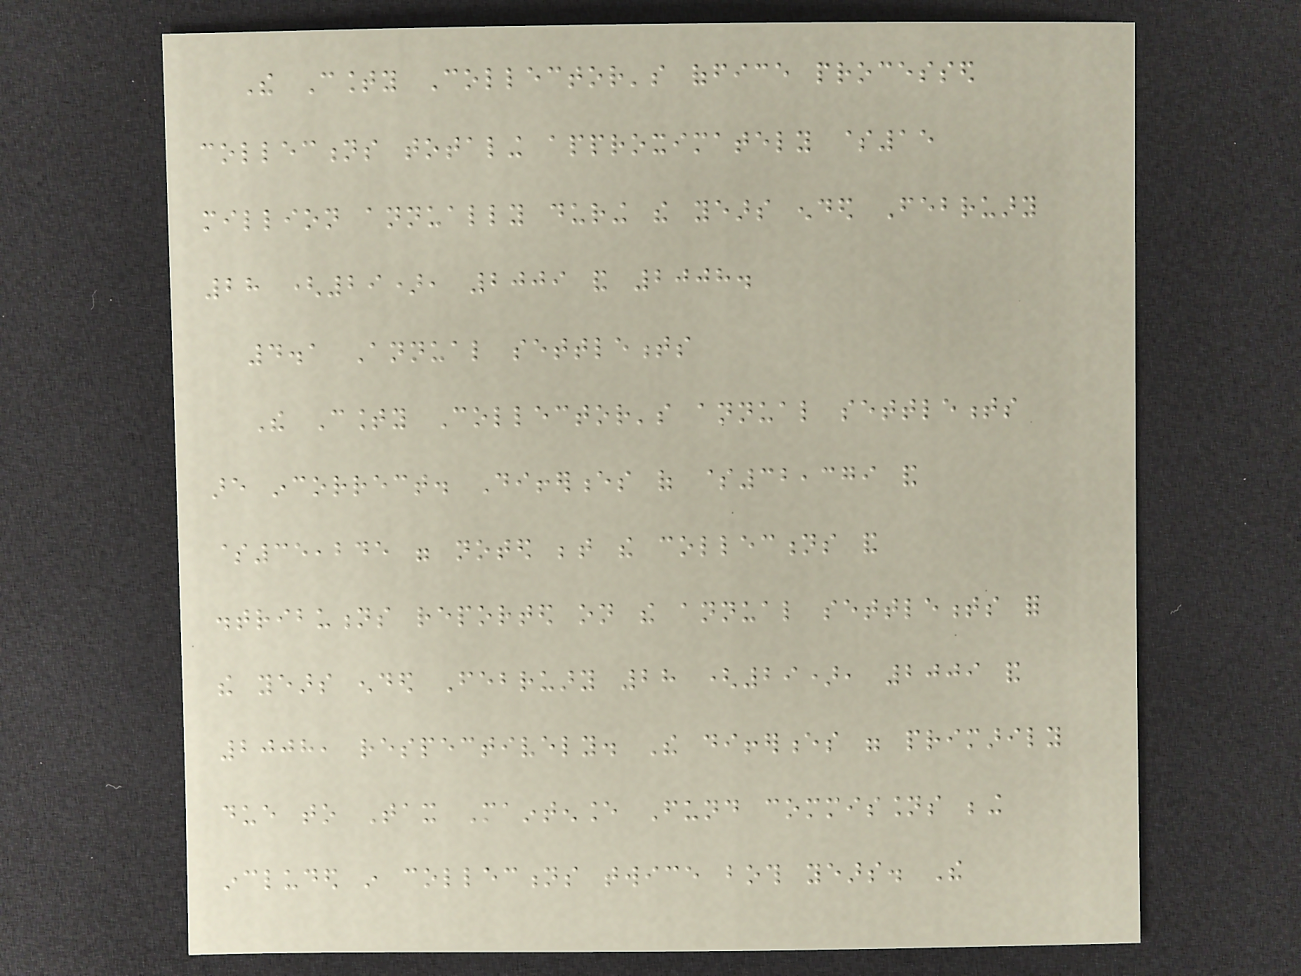The County Collector's office processed
collections totaling approximately $15
million annually during the years ended February
28 (29), 2009 and 2008.
4.1 Annual settlements
The County Collector's annual settlements
are incorrect. Differences of $32,379 and
$35,245 were noted between the collections and
distributions reported on the annual settlements for
the years ended February 28 (29), 2009 and
2008, respectively. The differences were primarily
due to Tax Maintenance Fund commissions being
included in collections twice both years. The
